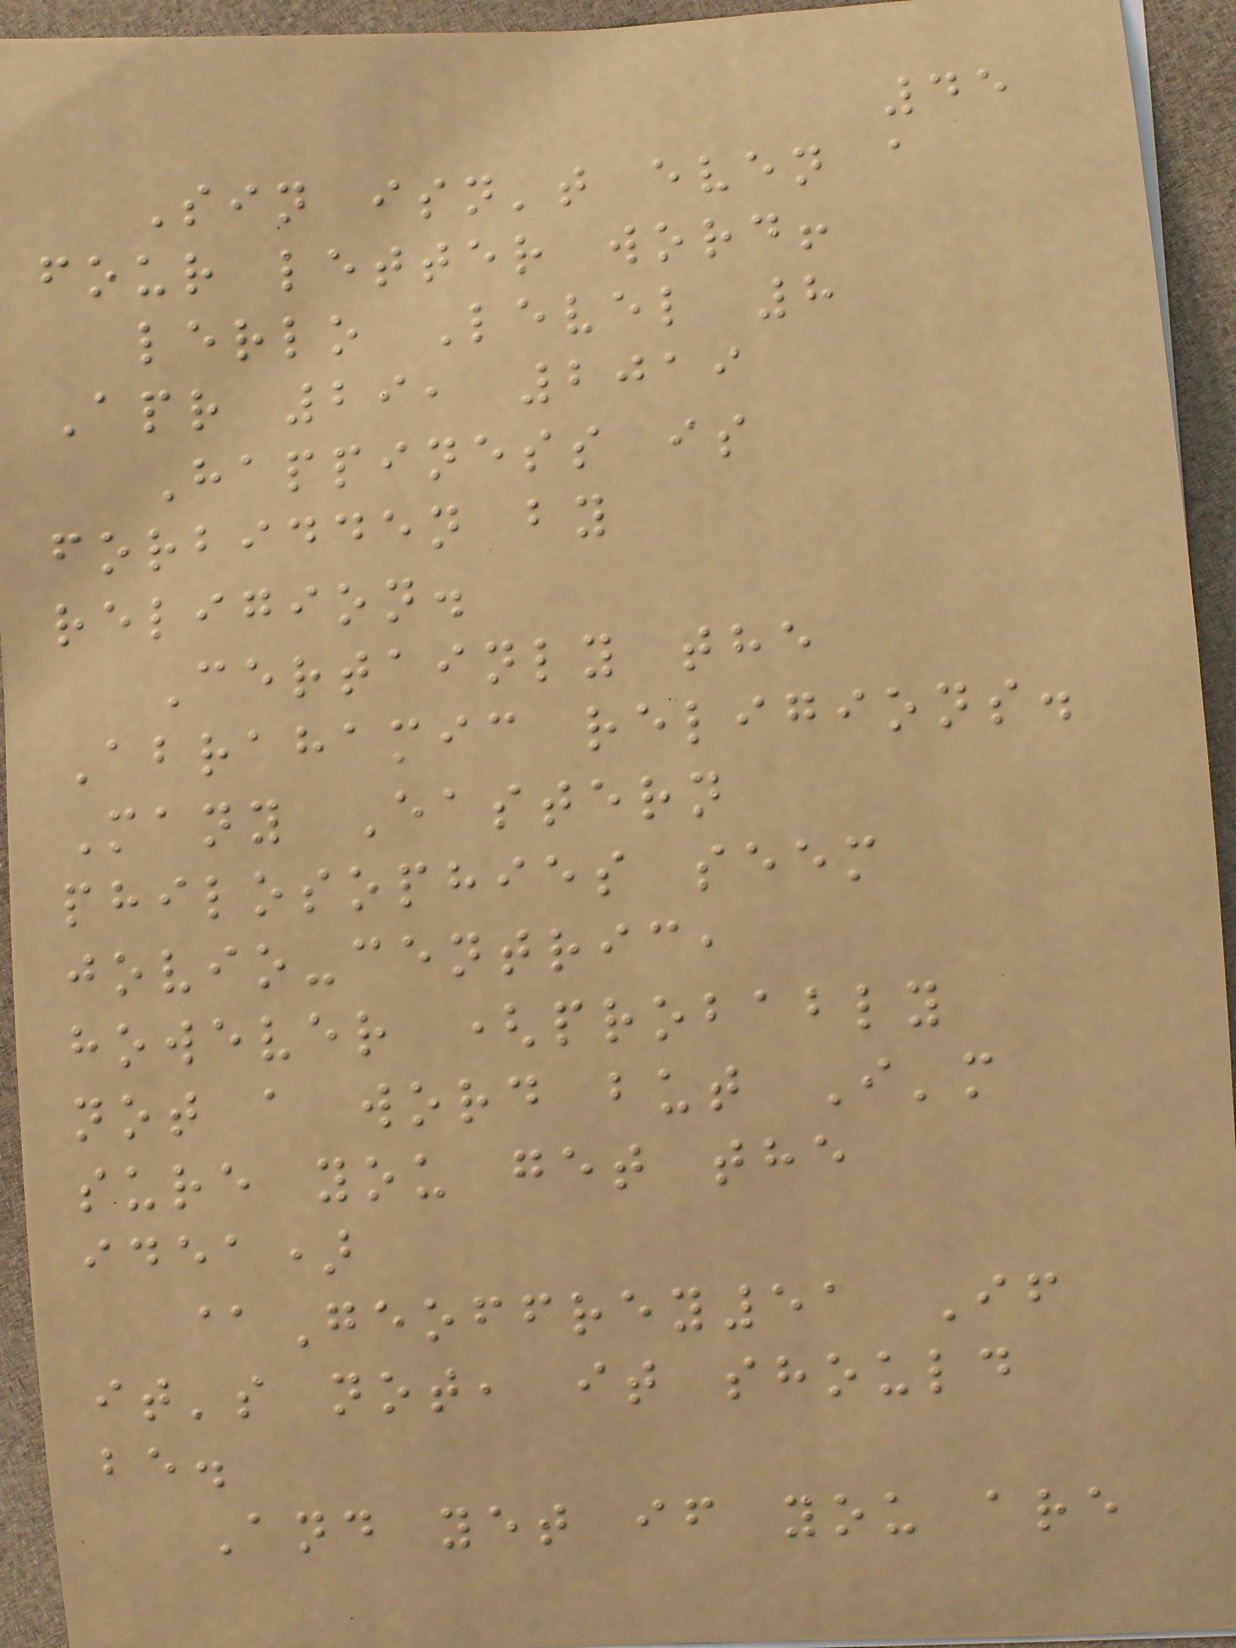45
Sin isn't even a
four letter word!
lerlo Level 8
Apr 29, 2019
Happiness is
forbidden by
religion.
Certainly the
Abrahamic religions.
Many Eastern
philosophies seem
jovio-centric,
however (probably
not a word but I'm
sure you get the
idea)
@Geoffrey51 If
it's not, it should
be.
And yet if you are
